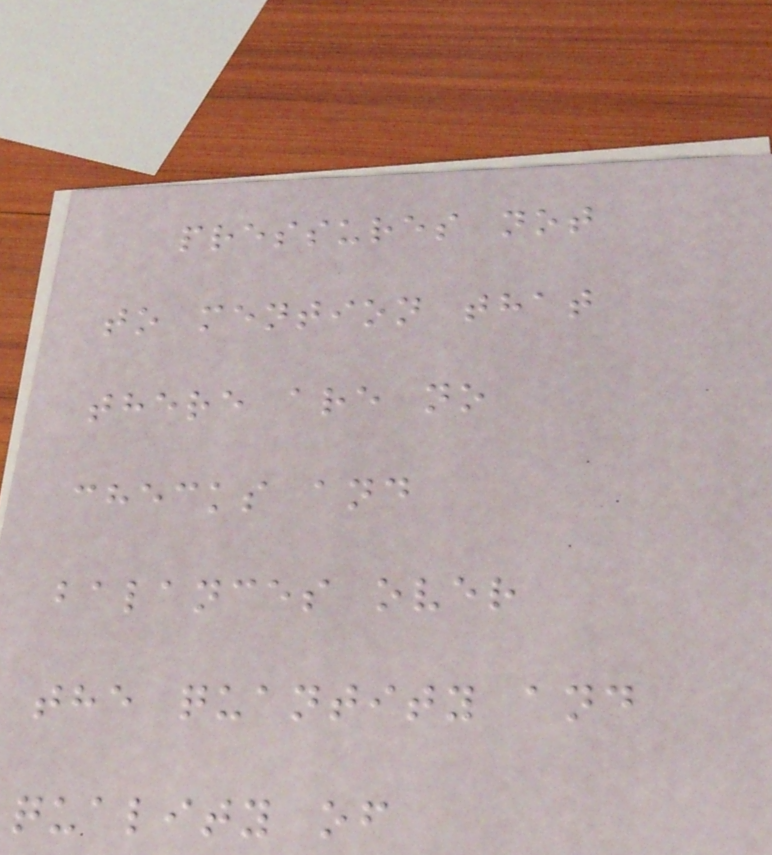pressures not
to mention that
there are no
checks and
balances over
the quantity and
quality of
